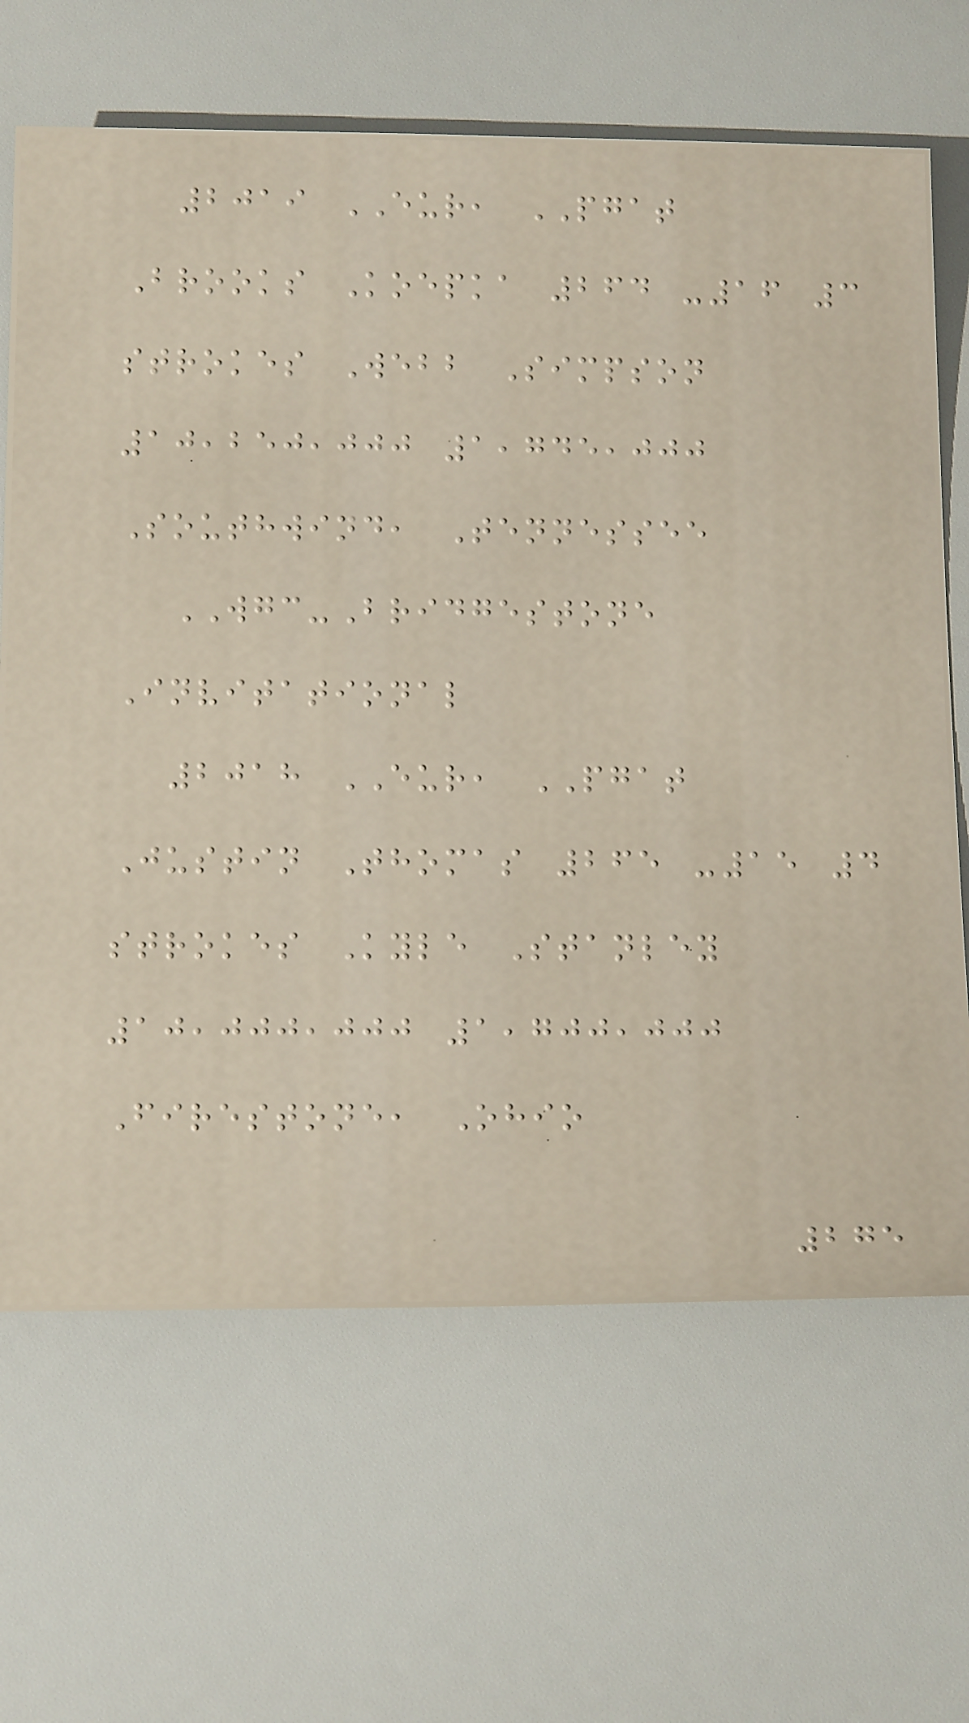2019 EUR, PGAT
Brooks Koepka 264 -16 3
strokes Webb Simpson
10,250,000 1,745,000
Southwind, Tennessee
WGC-Bridgestone
Invitational
2018 EUR, PGAT
Justin Thomas 265 -15 4
strokes Kyle Stanley
10,000,000 1,700,000
Firestone, Ohio
275
